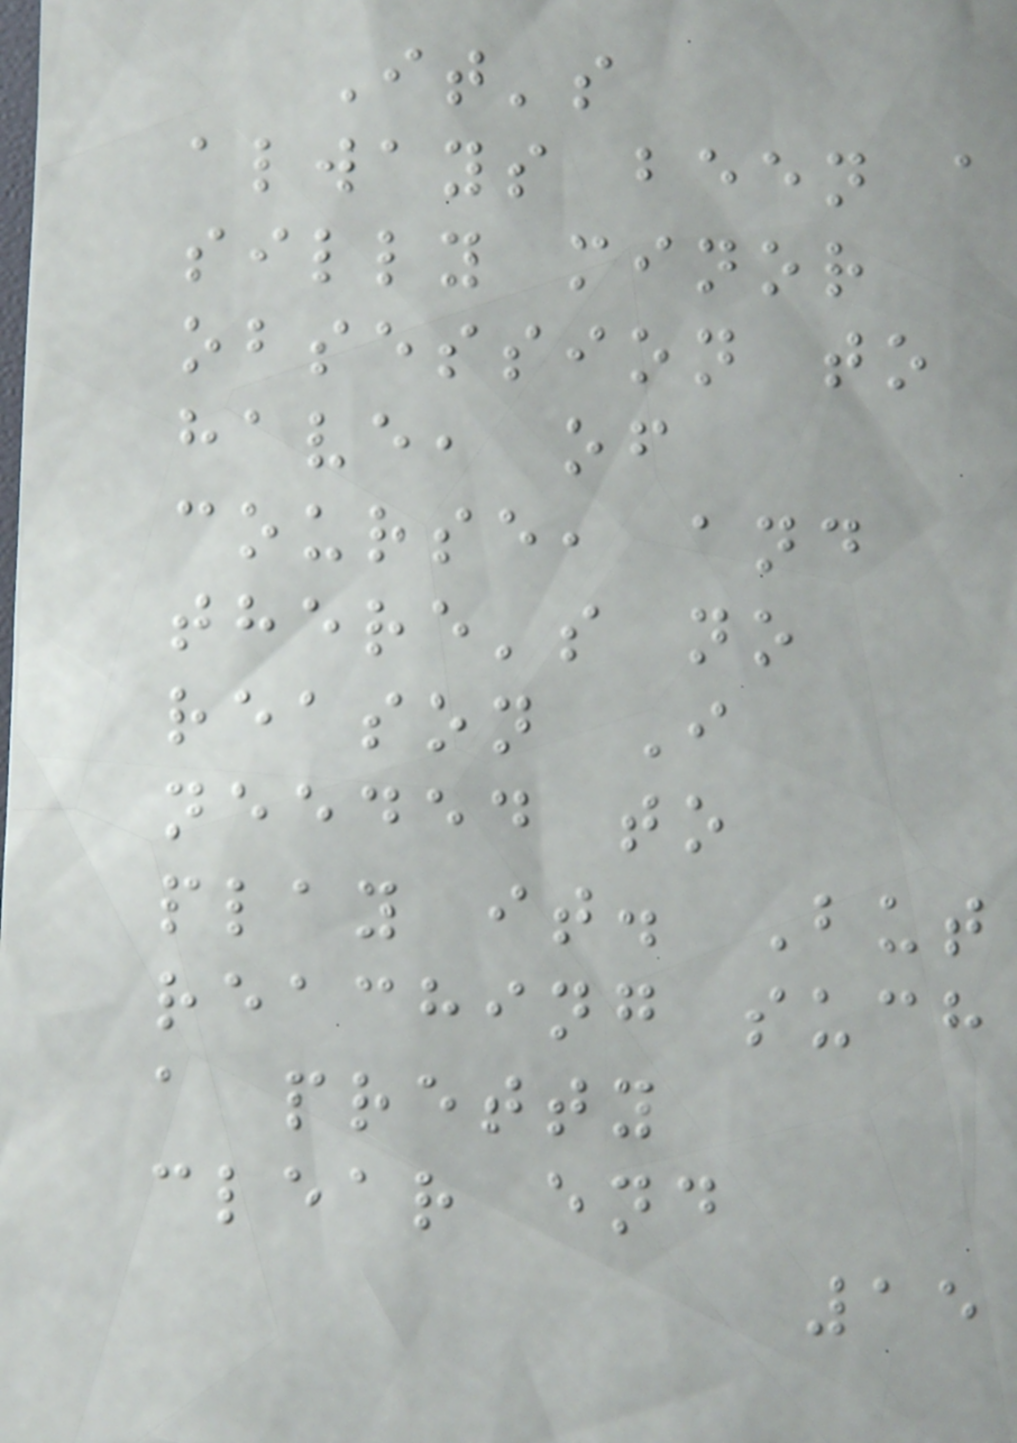It's
always been a
silly minor
obsession to
have, of
course, and
there's no
reason I
needed to
play it. But
reaching such
a pretty
clear end
15
